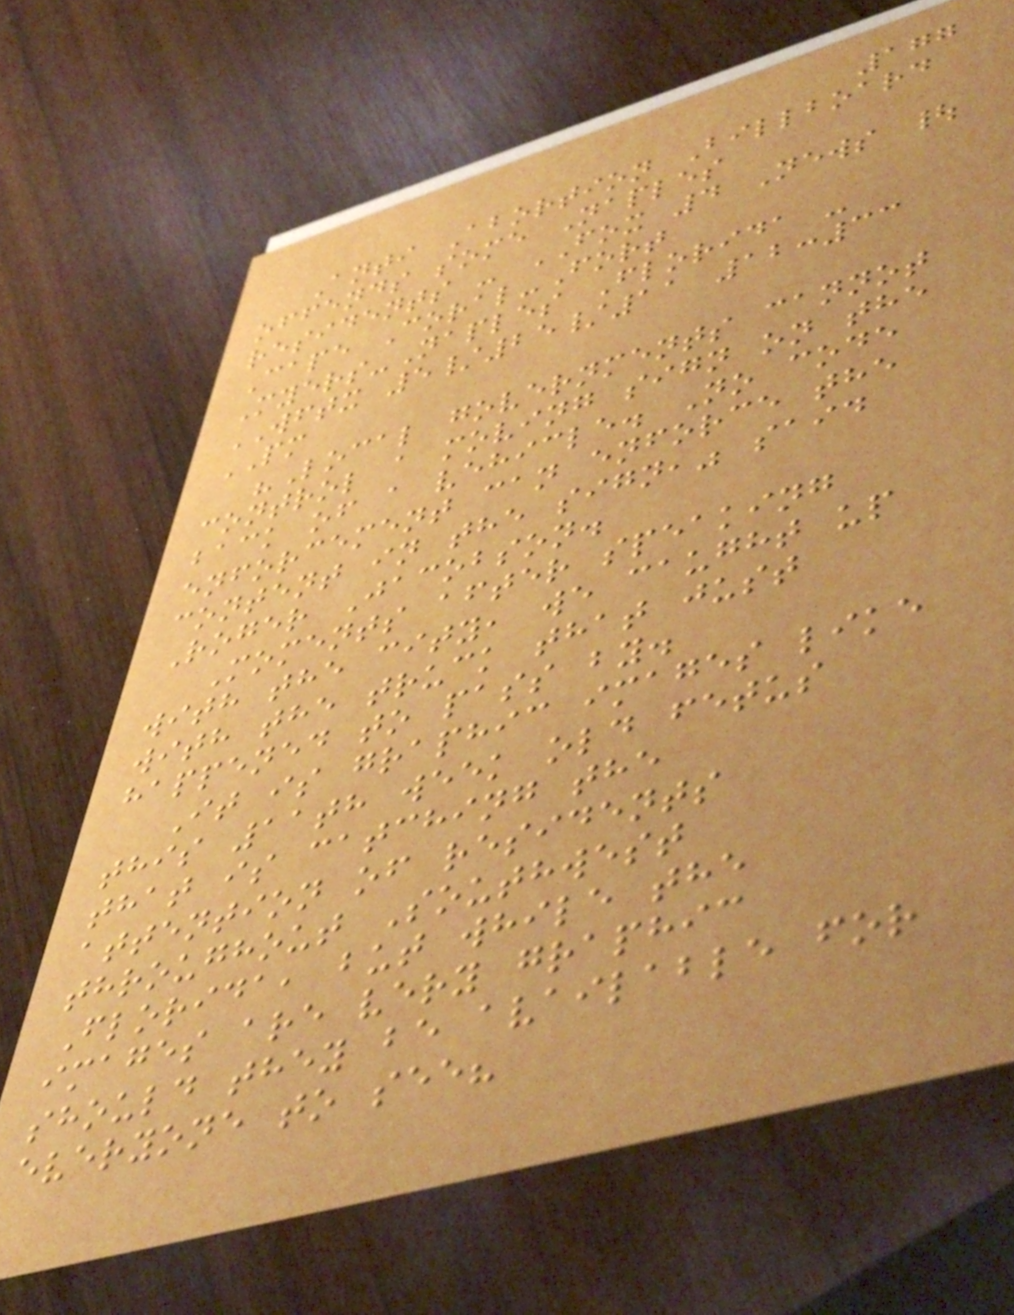177
Anti Abortion Billboard
offends some Naples
residents - FOX 4 News |
Cape Coral-Fort
Myers-Naples Florida -
WFTX 5/25/11 12:33
PM
"Local governments cannot
control a moving sign on the
back of a vehicle. No code
enforcement can enforce the
content in the sign," said
Roger Jacobson.
Moments after speaking
with the city, we caught up
with the truck that just
happened to pass by.
It is graphic images like
this 11th week old fetus
that is catching the
attention of residents
throughout Southwest
Florida, but while the
images are very graphic
should they be available for
everyone to see?
